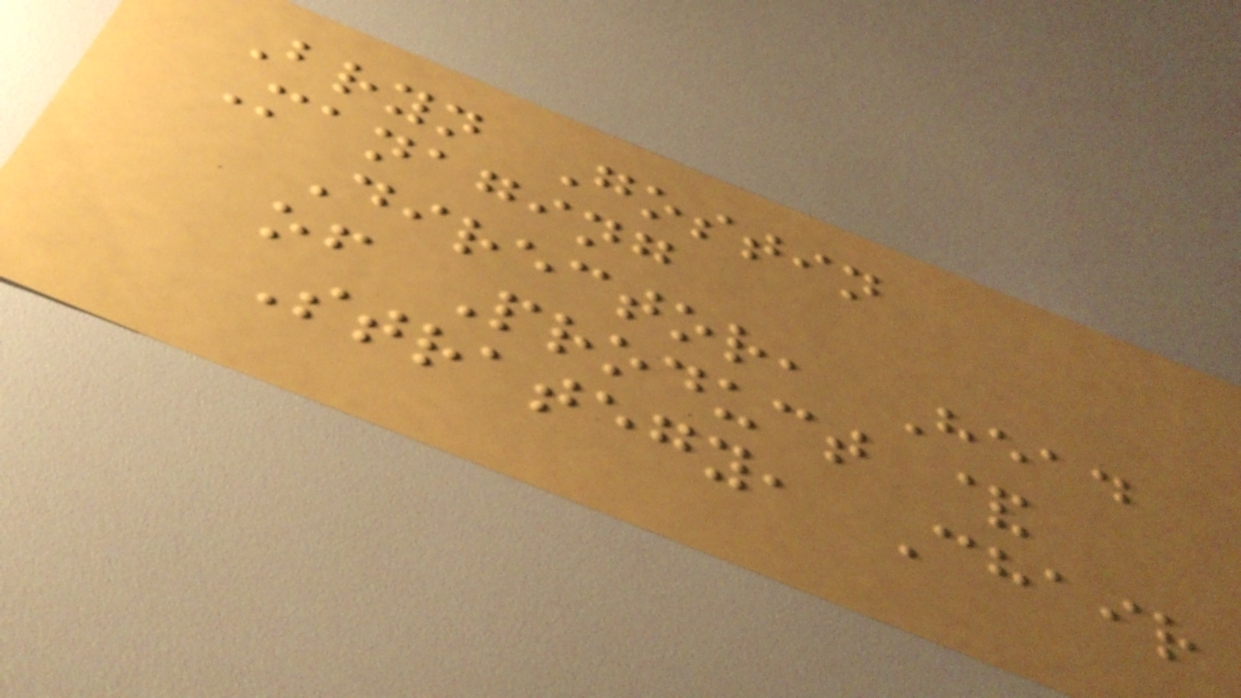Bryn Gostin
Managing
Director, Head
of Product &
Strategy, Chair
